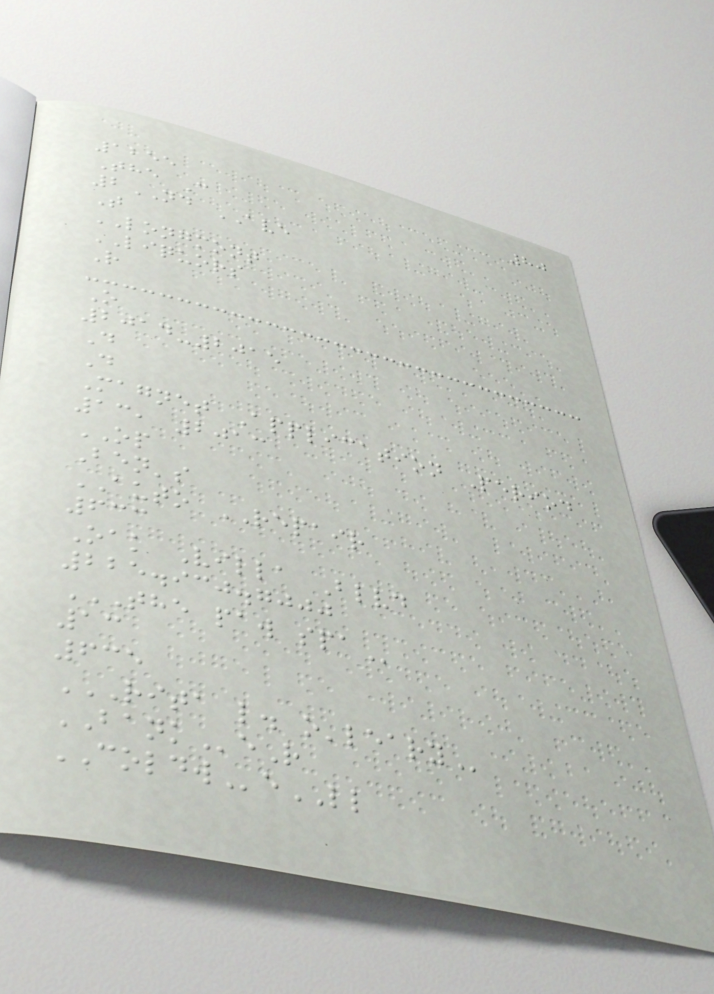80
1255
The C
2ND AVE
T
LONGMONT
LIQUORS
R
O
2014-2015
D
D
Magnet Application Period
13, 2013
OP
Ben's
AUTO REPAIR
633
Oak Villa Blvd
225.930.7000
THE PAW SPA
13
635
RITA L. O'LEARY
BANKeR
COLDWeLL
